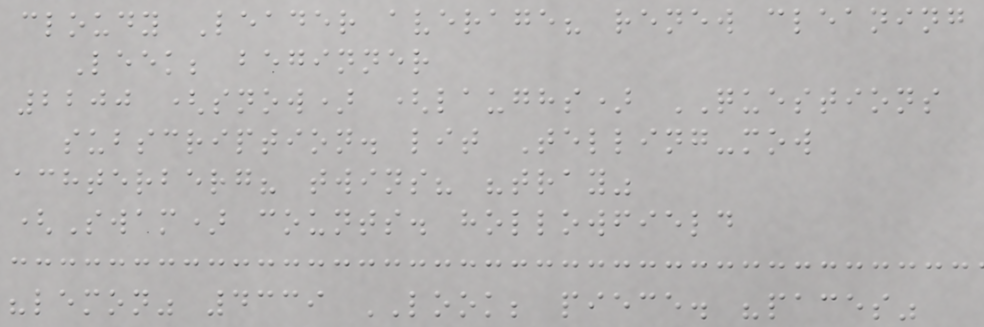cloudy Leader average? renew cleaning
Leek; beginner
2200 (snow) (laughs) QUESTIONS
subscription. lit Telling-mow
achterberg? twins? "tray"
(Swam) counts. hollowfield
"lemon" 4339 LOOK; piece. "paces"
